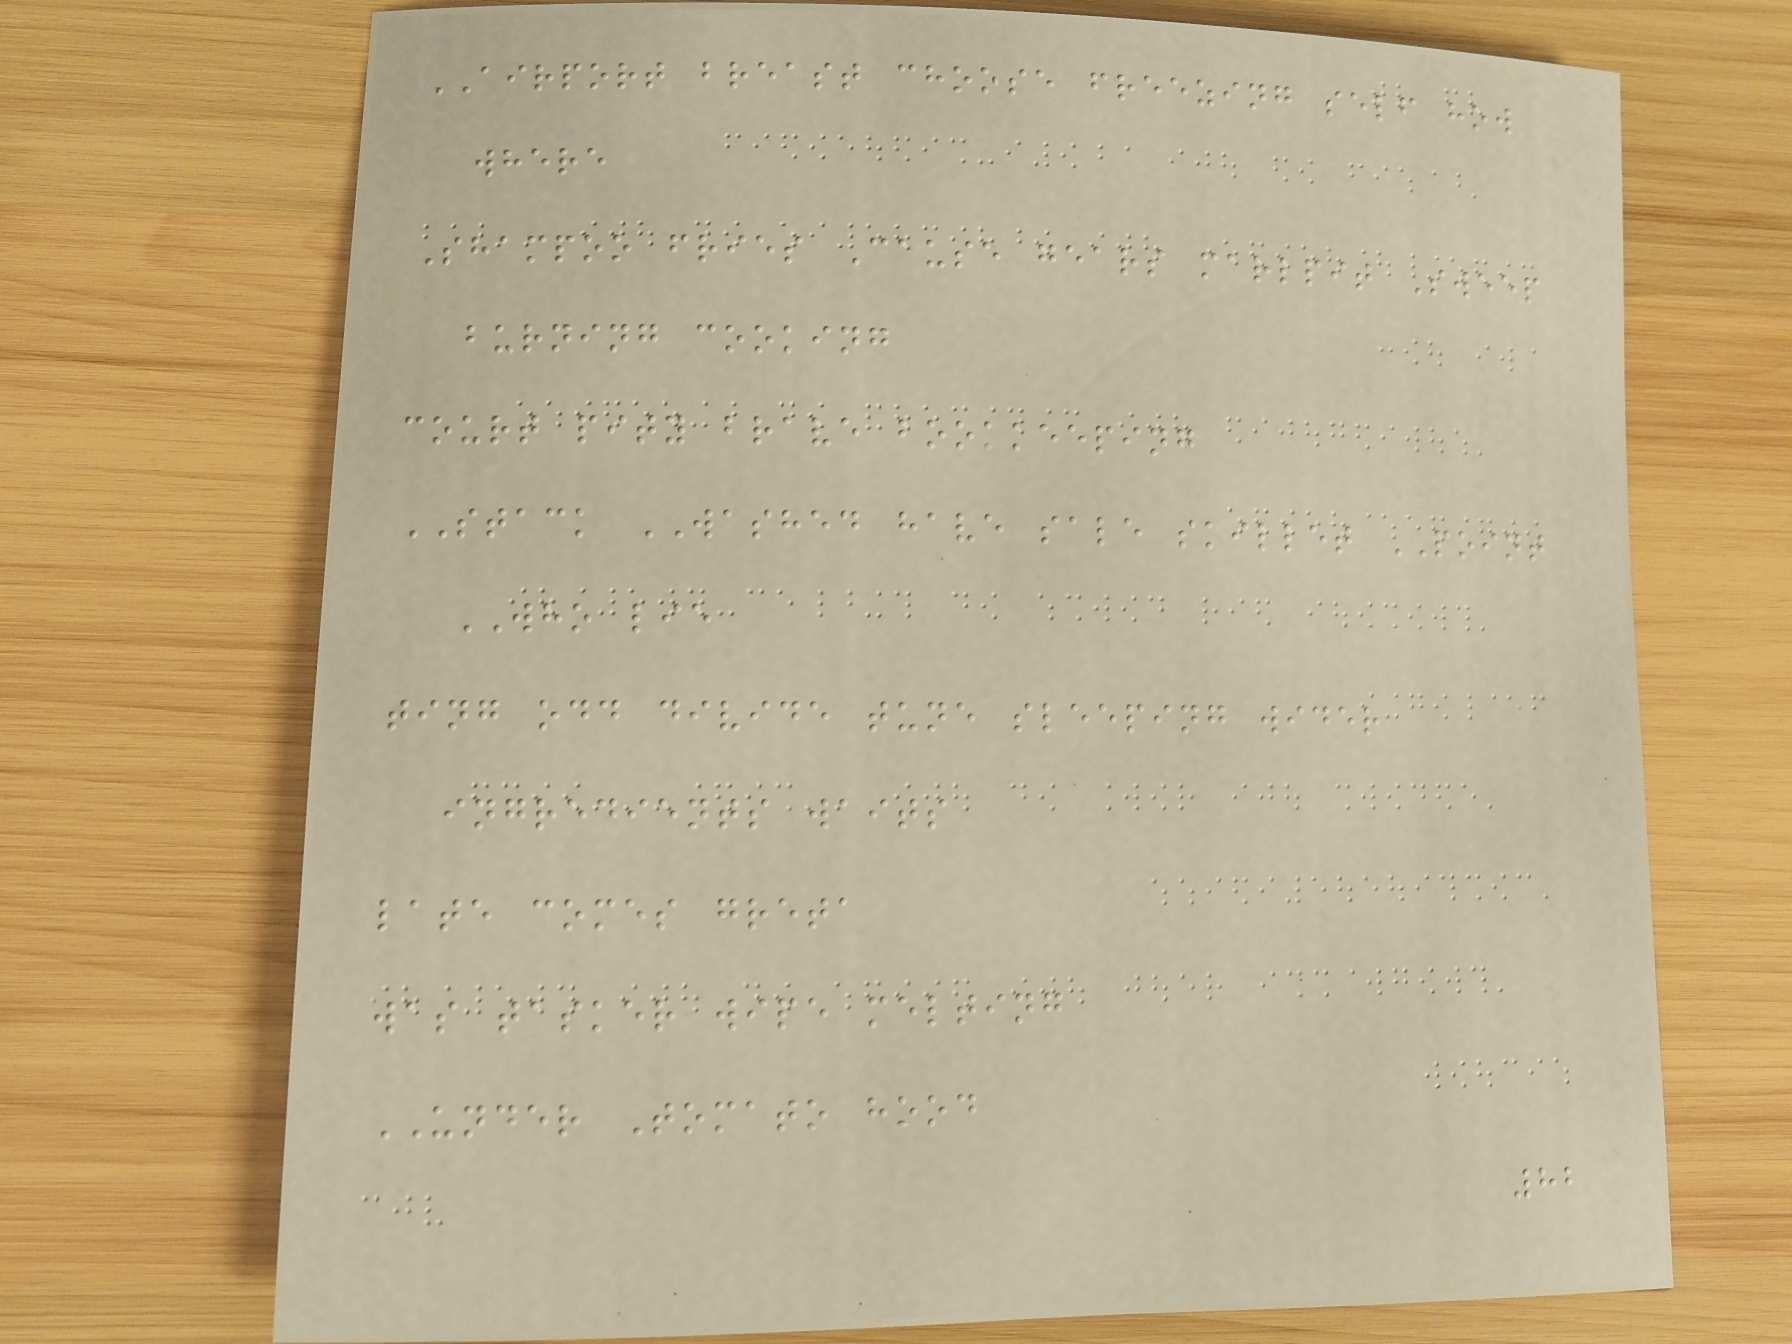AIRPORT breast choose freezing self how
where
Shampoo fries Cause gears marlpit Sweep
burning cooking
court pity brave bookkeeping
STACK WASHED have sale skillet POINT
WHO lie
ting odd divide tune sleeping wider
ingredients waits
late comes greta
was tasker wipe melting
UNDER Tomato hood
82
